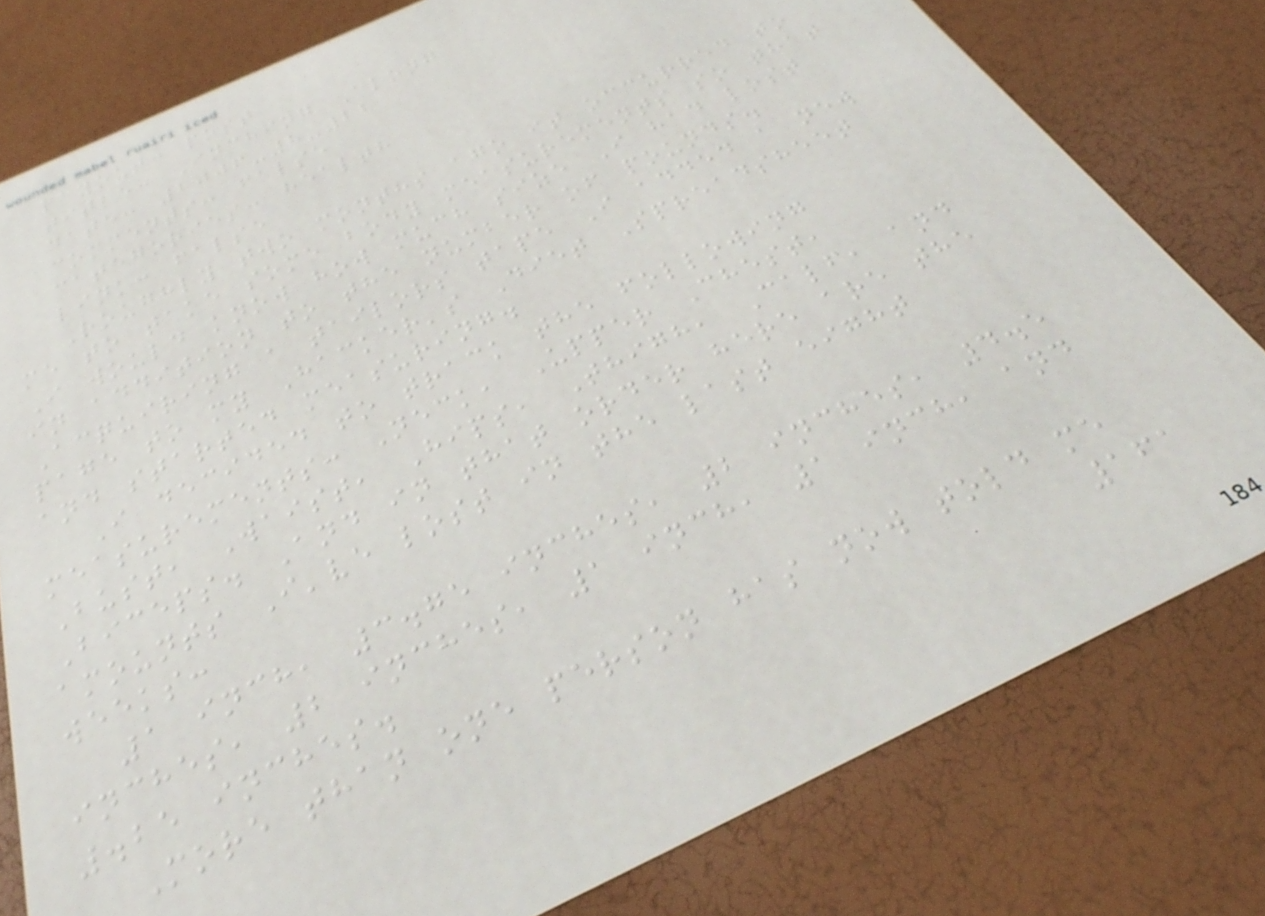layout: post
title: Inching Along
date: 2006-8-22
comments: false
categories: health
link: false
Roughly two months ago it occurred to
me to take some body measurements so that
I would know how much size I had lost
in addition to the number of pounds.
Acquiring a tailors tape I added a new
page to my Hacker's Diet Spreadsheet
and started measuring.
I decided to track the following
measurements: Neck, Upper Chest,
Bust, Waist, Hips, Thigh, Calf, and
Biceps. And in that order here are the
amounts I've lost in the last eight
weeks:
1 inch, 3.75 inches, 2 inches, 4.5
inches, 2 inches, 1 inch, 1 inch, and
.25 inches.
More than one person has now told me
161
